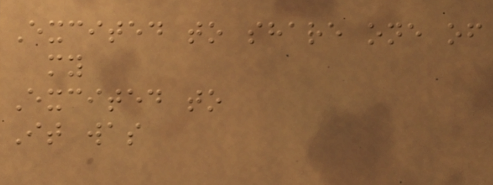Excited to share one of
my
Excited to
It was
